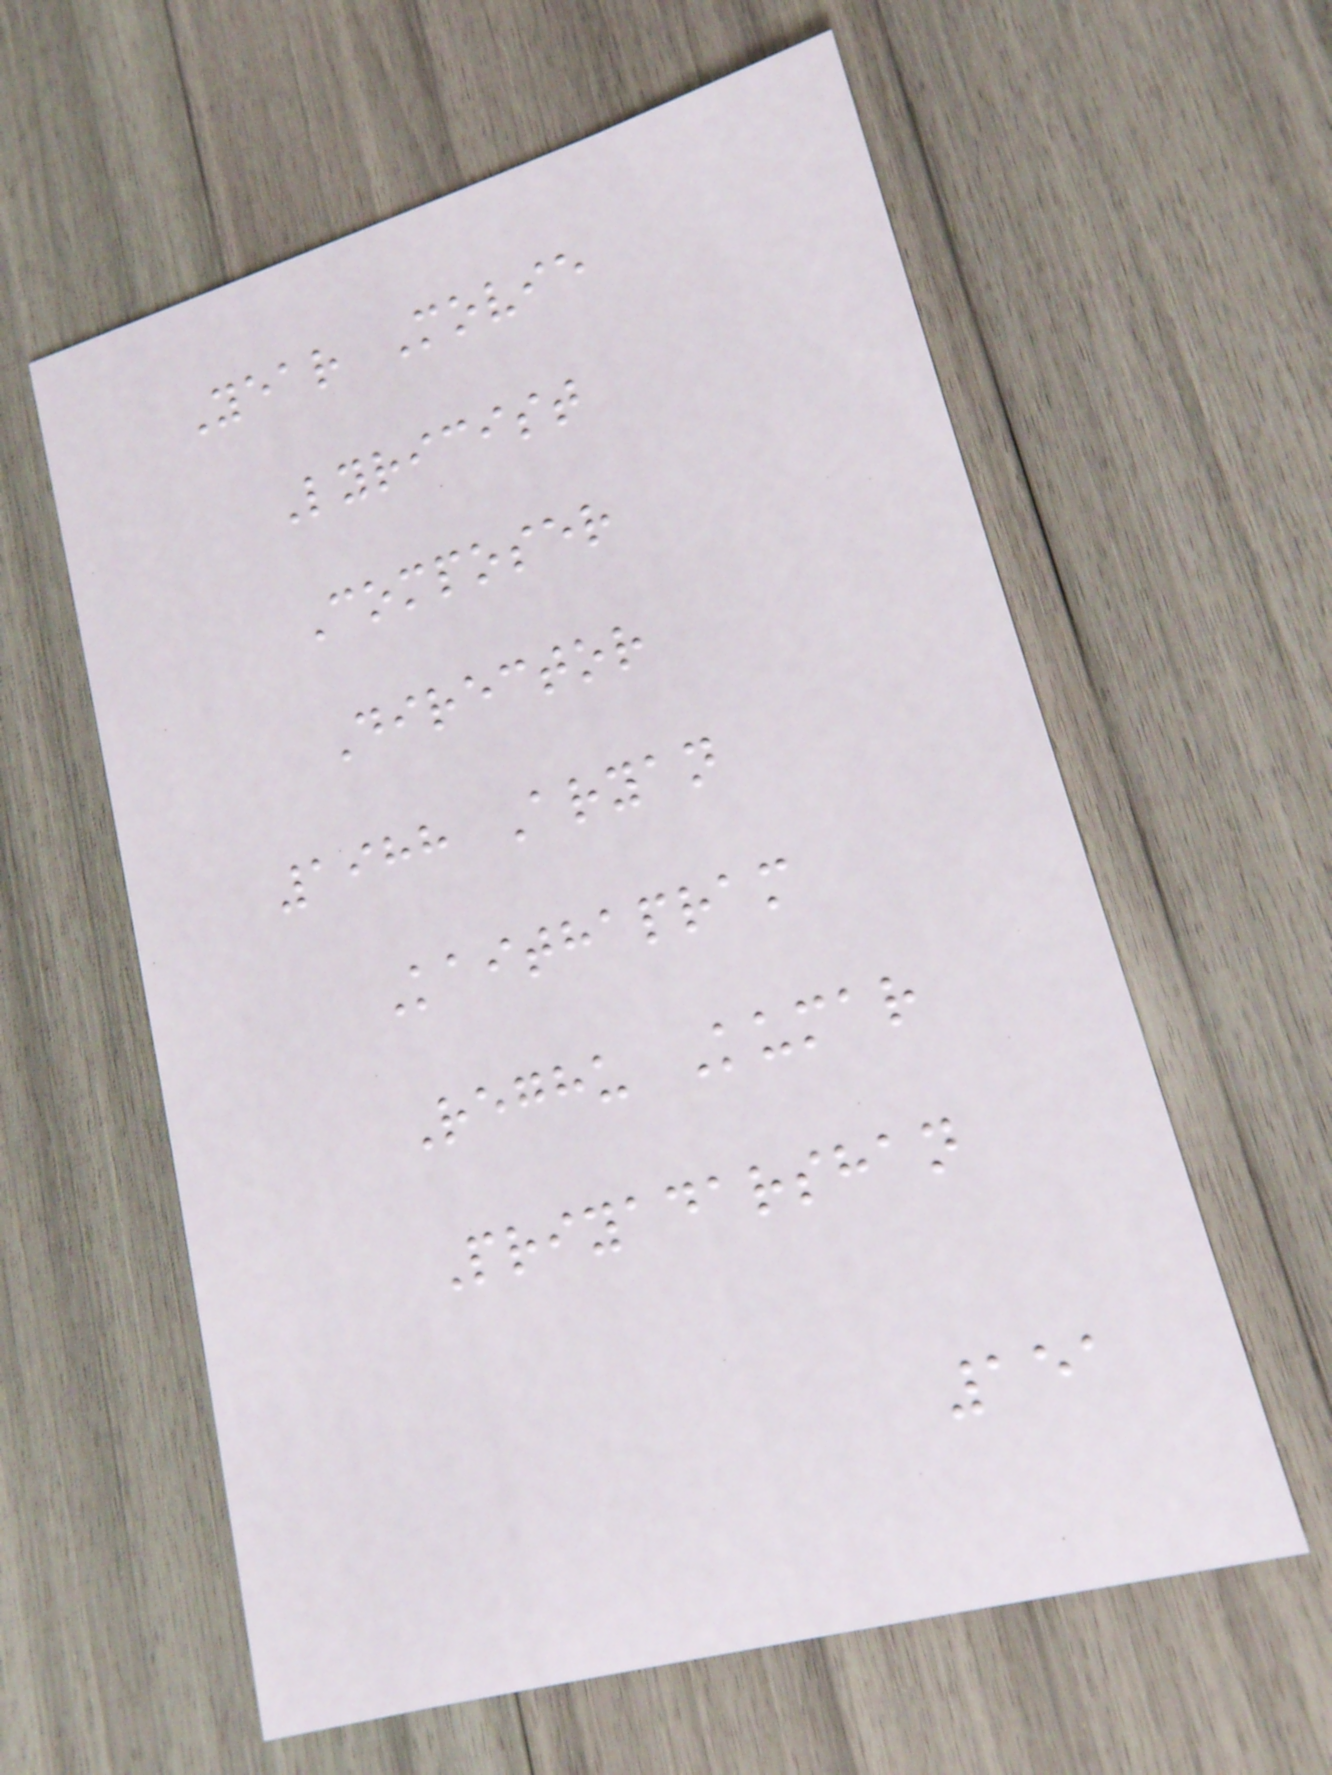Year Movie
Lyricist
Composer
Director
1988 Aryan
Kaithapram
Reghu Kumar
Priyadarshan
151
